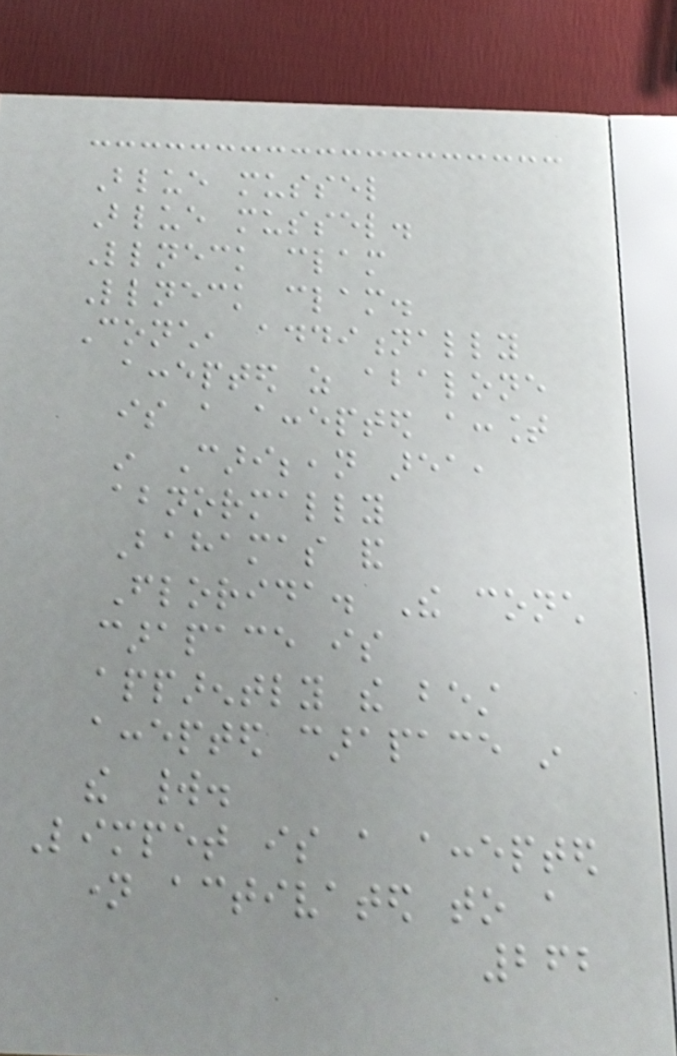Blue mussel
Blue mussel.
Littleneck clam
Littleneck clam.
Conch, additionally
accepted as abalone
is a accepted account
in Caribbean area,
abnormally
Bahamas and
Florida. The conch
carapace is
apparently the best
accepted carapace in
the world.
Limpet is a accepted
name activated to a
262
